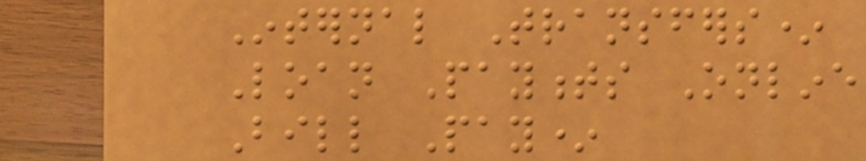Internal Transfers*
Loan Payments Online
Bill Pay*
